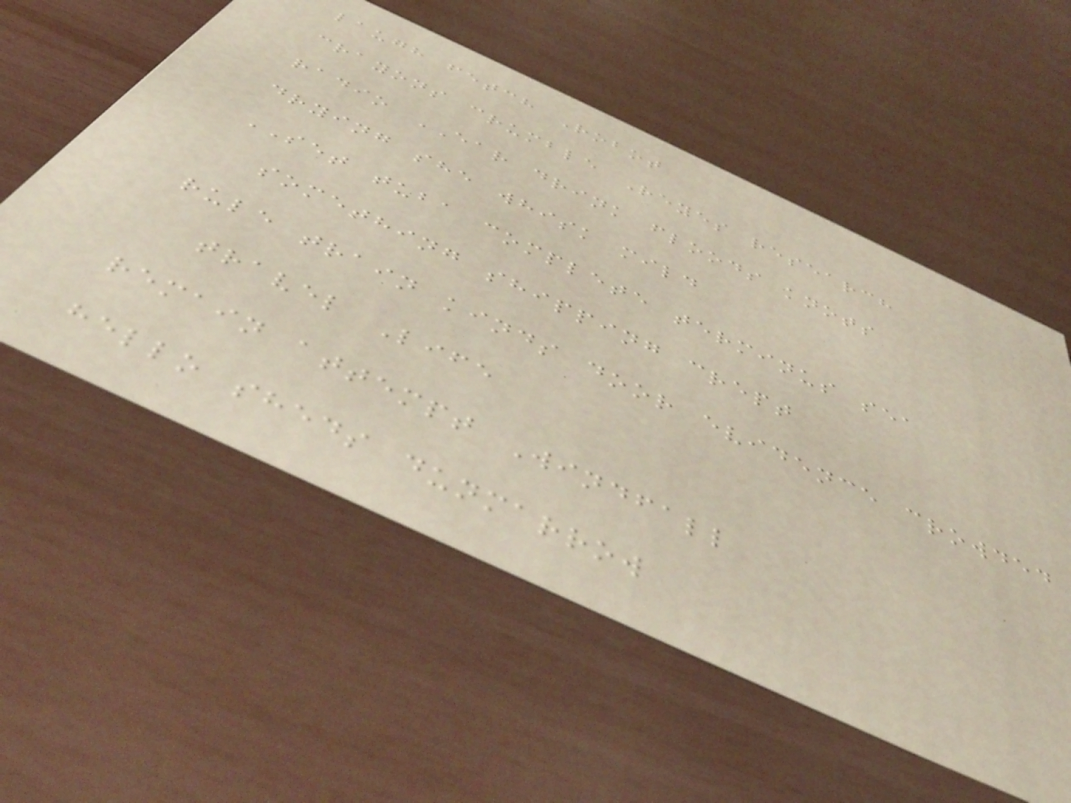laugh fetch Robot
crayons crumble Reyes research
radio EAR drink floods knots
drying she whisk mild
SET tuba complete terminus sea
something shipping crept
rule train kinds door evidence crowded
travel Life
remain attempt Windfall
hello sheds dunmarrow
